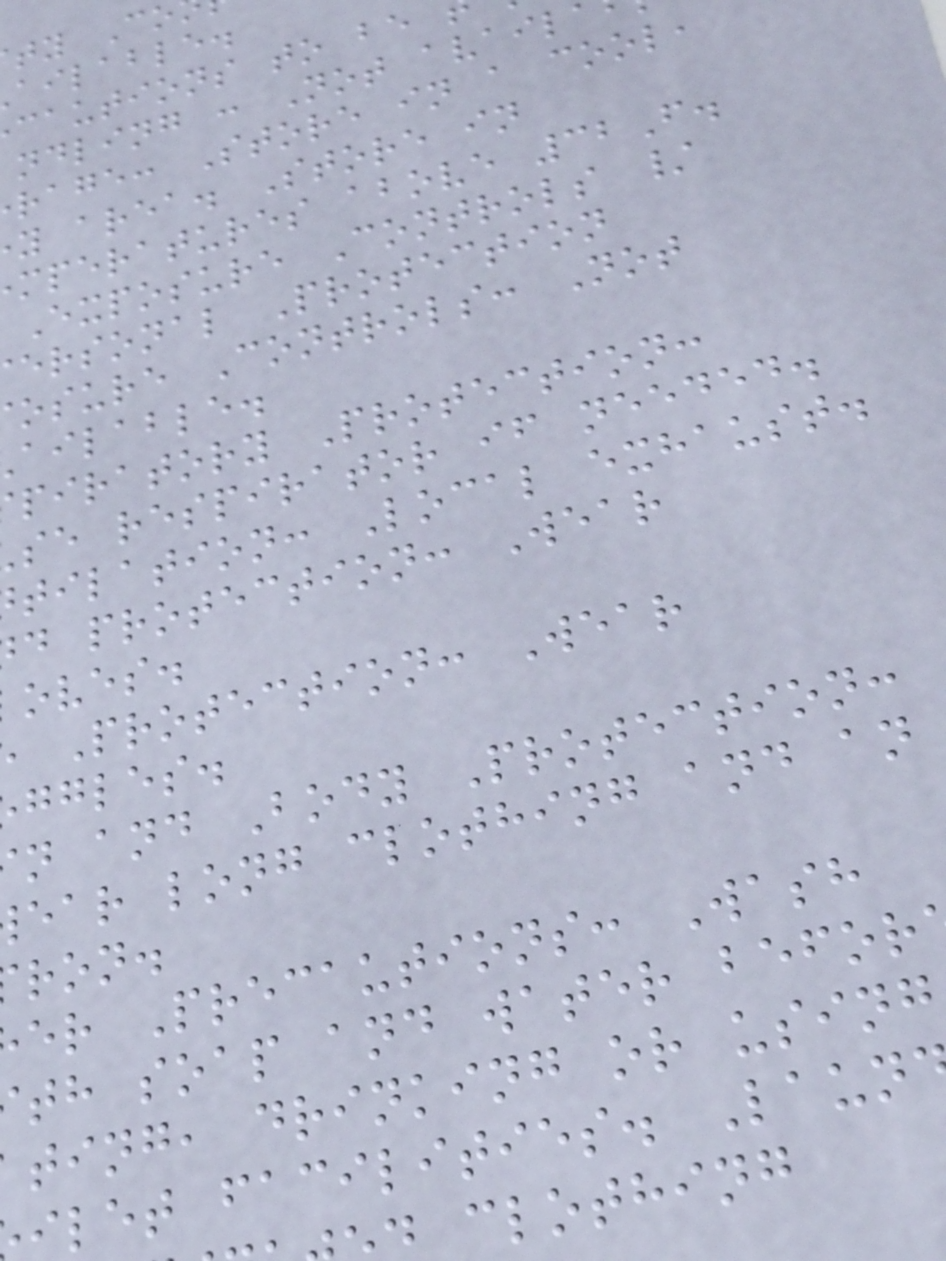ty Co
ailable.
cautions to be
ndling : Not avail
rage: Store in a cool,
y area. Store in
mperatures above 32F.
Exposure Controls /
ersonal Protection
osure Controls: Not
ailable.
piratory Protection:
se respirator if needed.
tilation: Local exhaust.
d protection: Wear
oves.
Protection: Wear
ggles.
n and Body Protection:
ear long clothing and an
ron.
er Precautions: Wash
th soap and water befor
ting, drinking or using
ilet facilities. Laun
clothing
